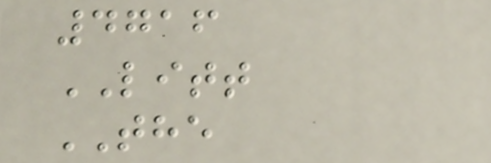4716
LITT
THE
